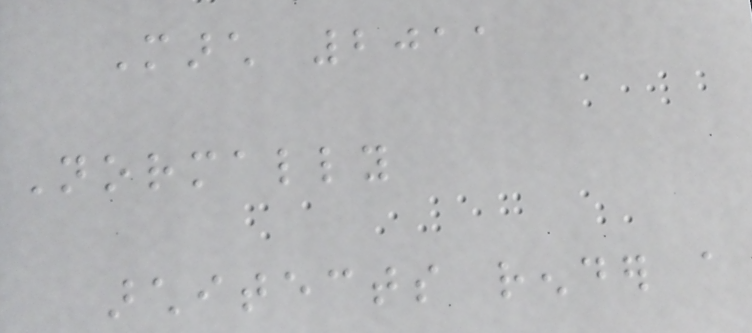March 2011
Normally
architects render a
